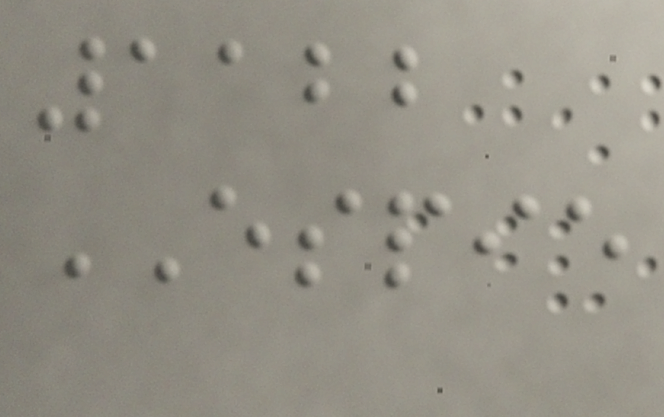1122
ESPIE
